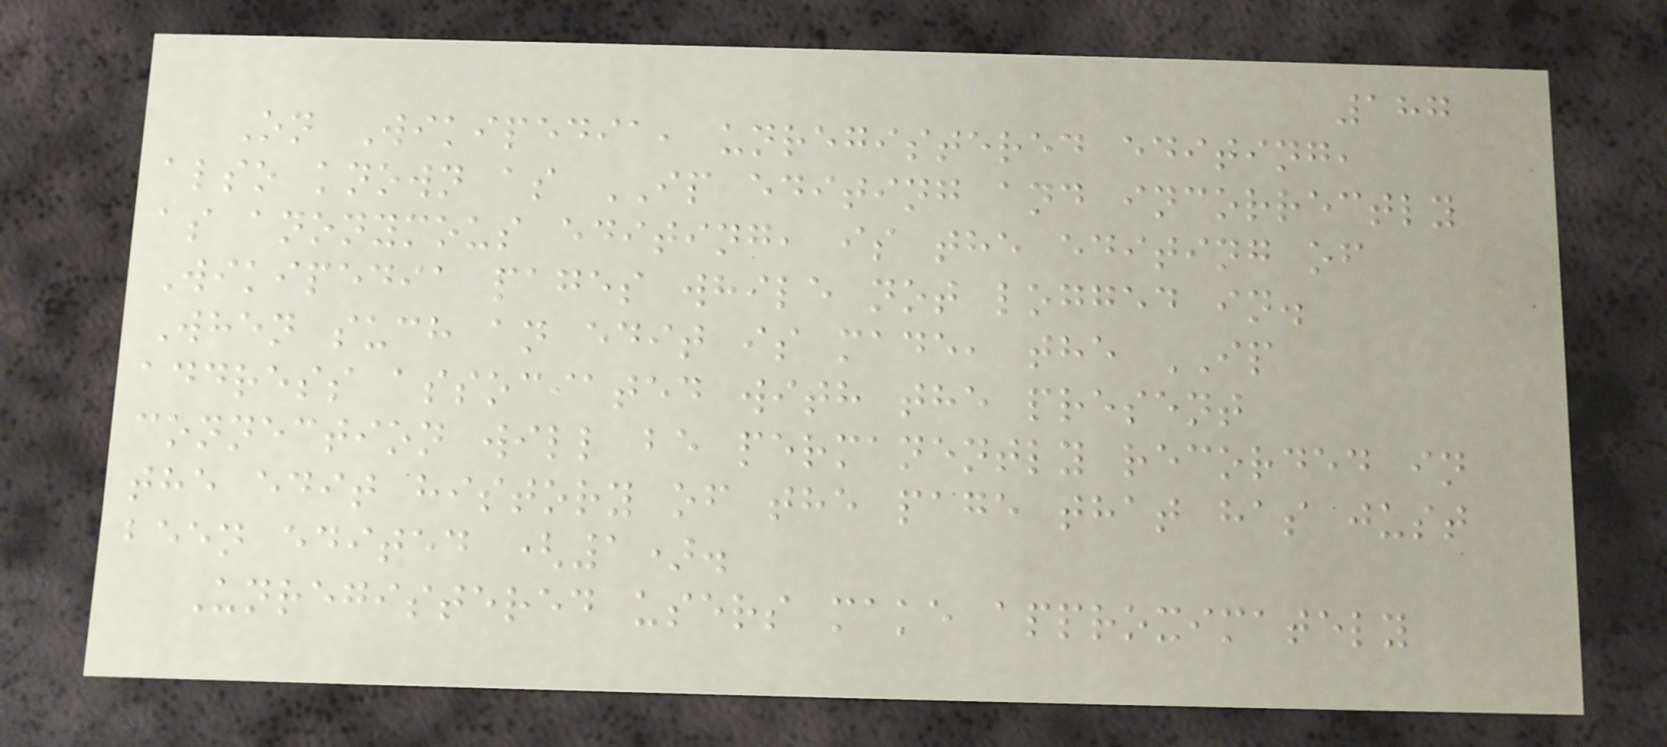187
On Wikipedia, unregistered editing,
also known as IP editing and incorrectly
as anonymous editing, is the editing of
Wikipedia pages while not logged in.
When such an edit is made, the IP
address associated with the present
connection will be permanently recorded in
the edit history of the page that has just
been edited (1).
Unregistered users make approximately
